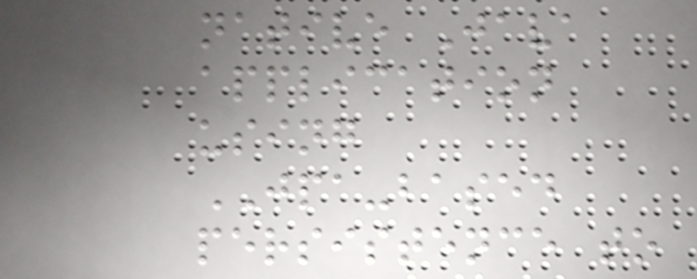native Java
application
using
JPA-based
persistence to
